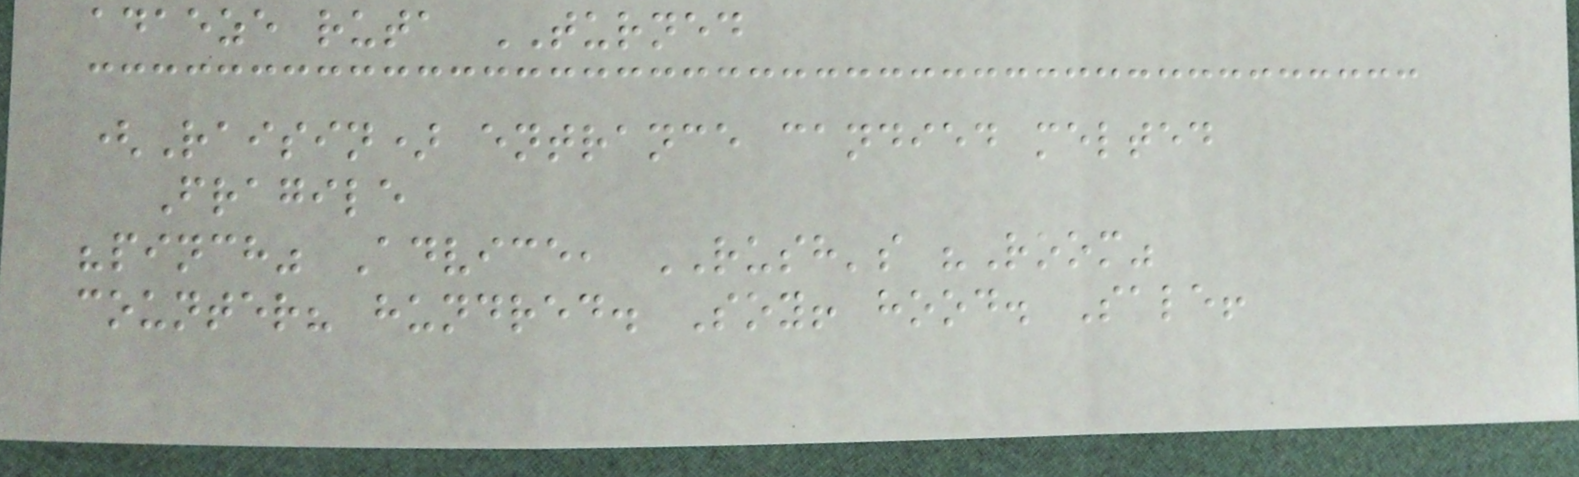adaeze ruta TURNED
(Raisin) entrance candied melted
Fragile
"pinch" Advice, RUSH's "Room"
counter? hundred. Soy! hood. Sale!
